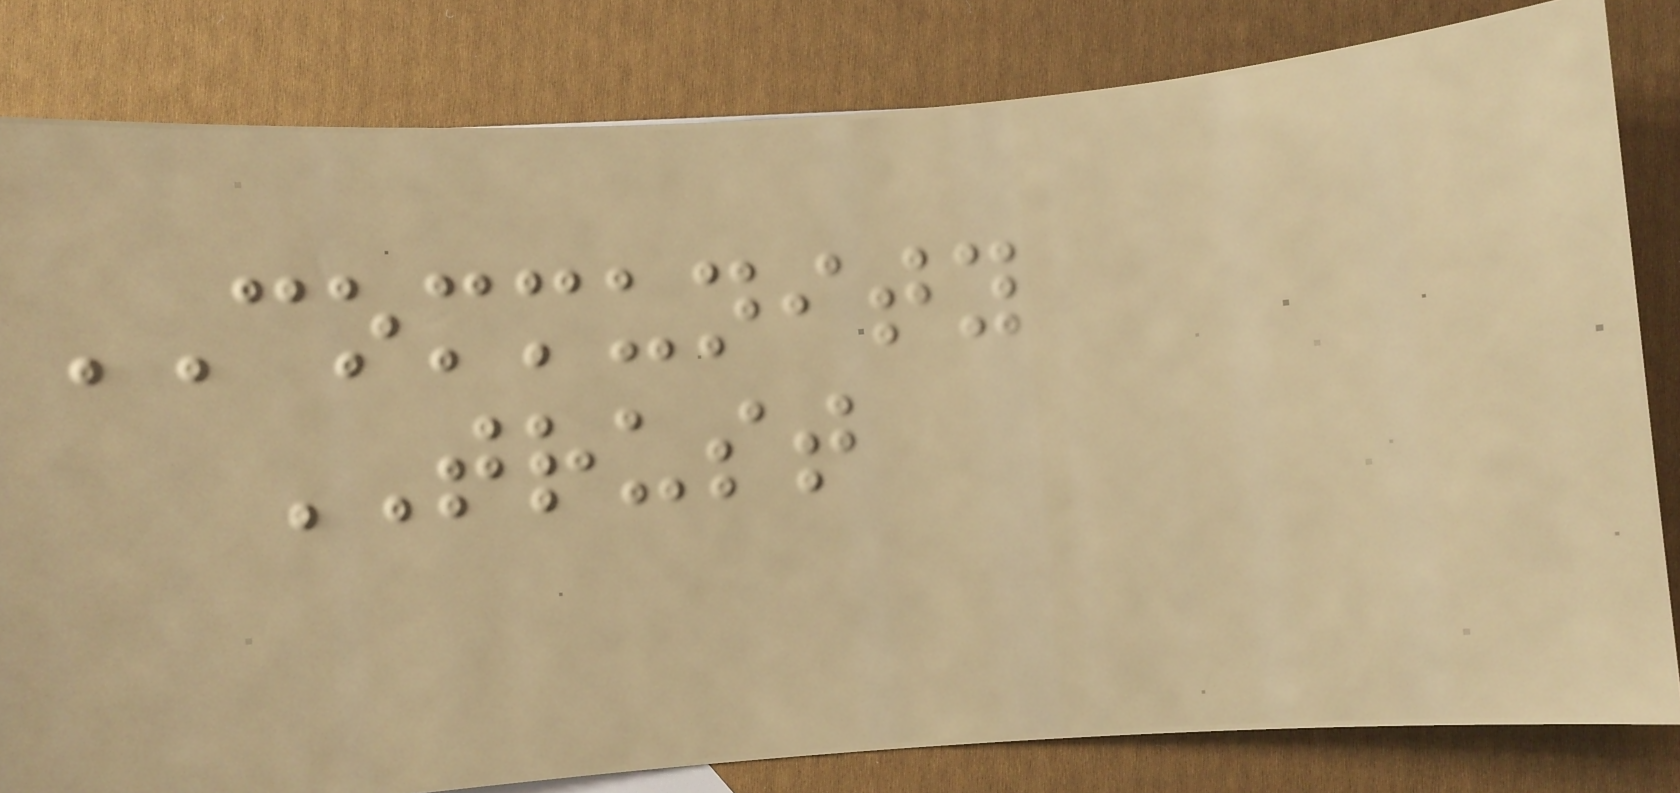COMMUNITY
TRUST
